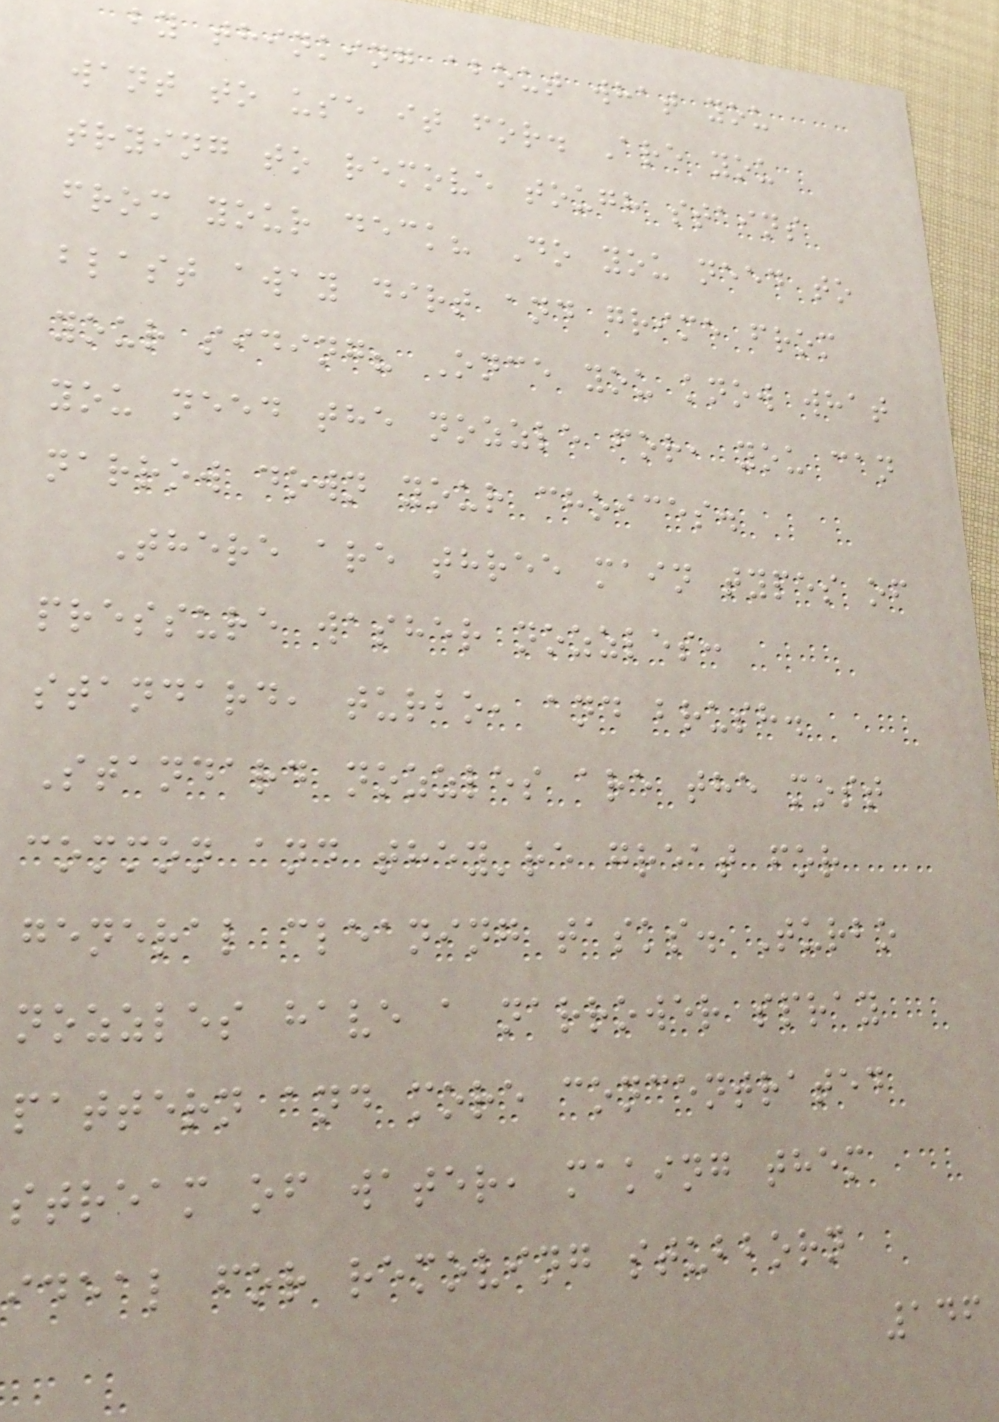by thinking about what you
want to use it for. Are you
trying to remove tough stains
from your deck? Do you need to
blast away dirt and grime from
your siding? Once you know what
you need the nozzle for, you can
narrow down your choices.
There are three main types of
pressure washer nozzles:
standard, turbo, and brush.
Standard nozzles are the most
common and they're great for
general cleaning tasks. Turbo
nozzles have a narrower spray
pattern and more concentrated
stream of water, making them
ideal for removing stubborn
146
